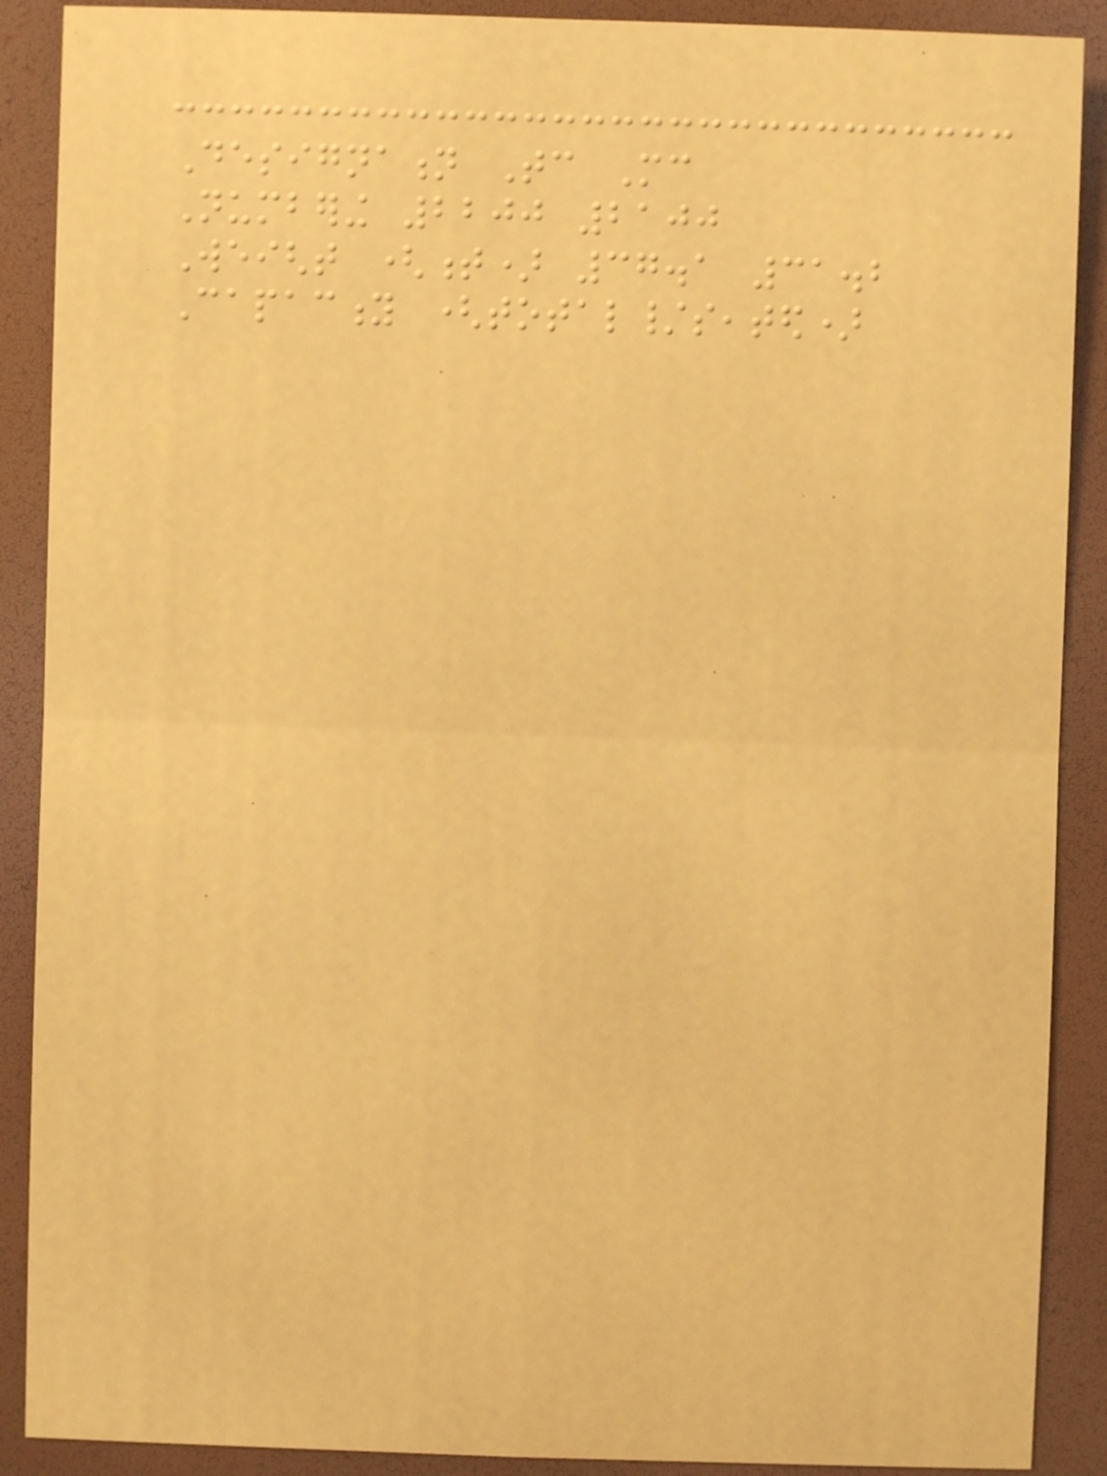Designation Tc Mc
Numbering 2200 2100
Weight (t) 37.1 31.2
Capacity (total/seated)
